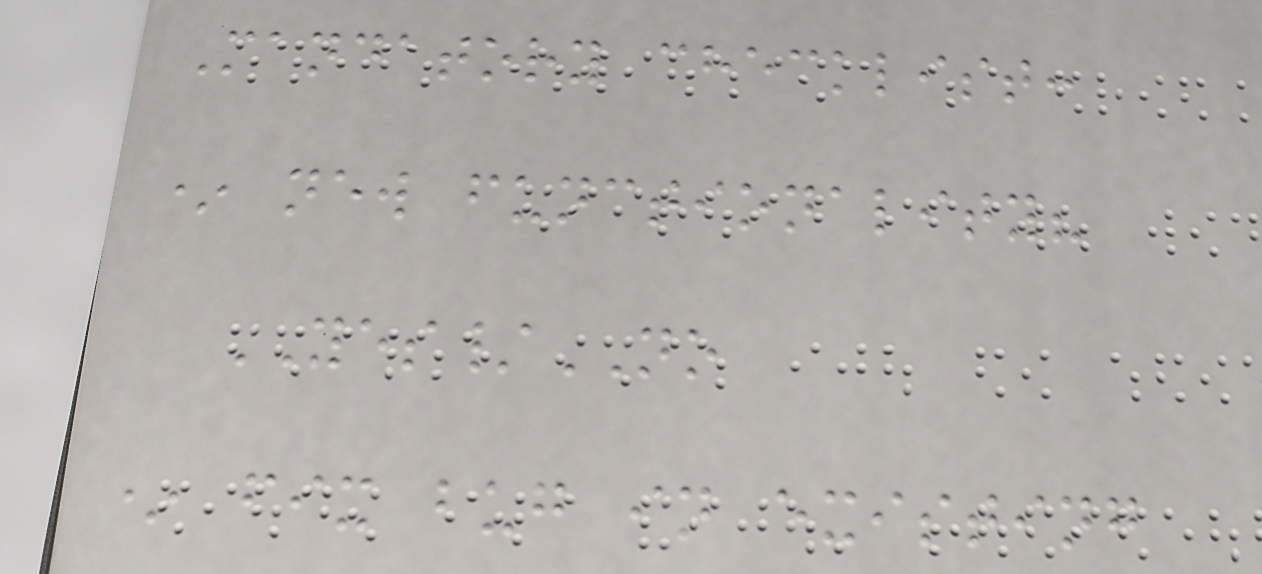Mandatory checklist:
* new functionality?
YES/NO
* fix bug in existing
